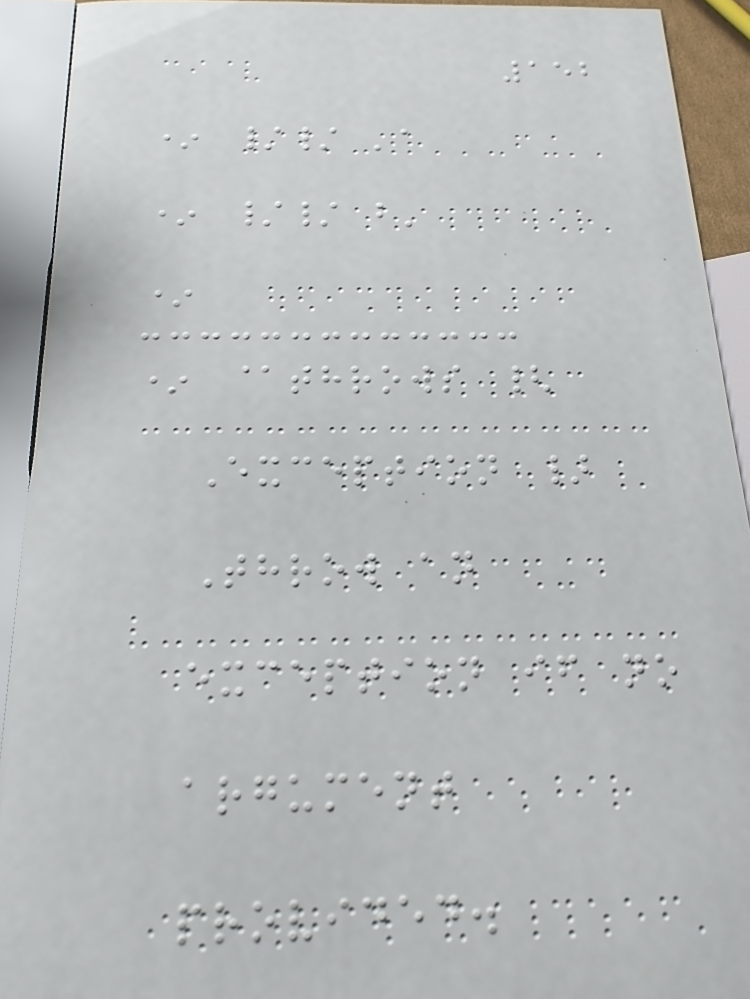152
* // 'a
* // b'
*
* @throws {
Exception }
Throw an
exception if no
argument
provided.
